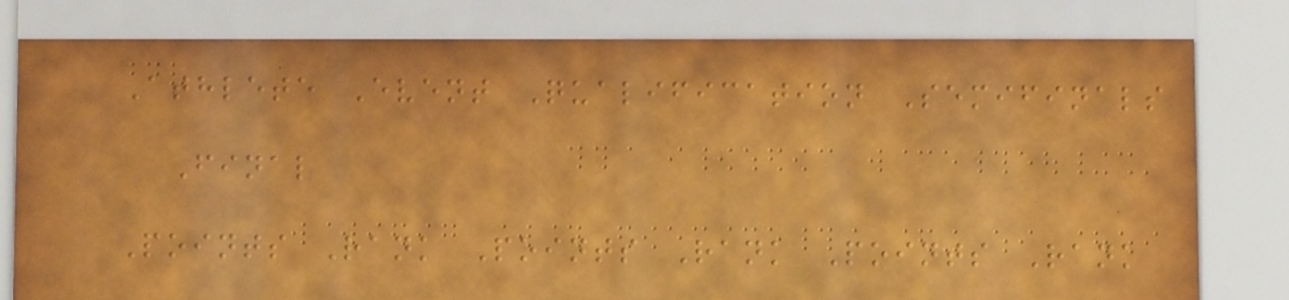Athlete Event Qualification Semifinals
Final
Points Rank Points Rank Points Rank
